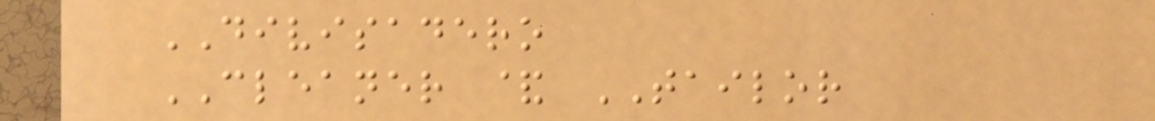DIVISADERO
CLEANER & TAILOR
